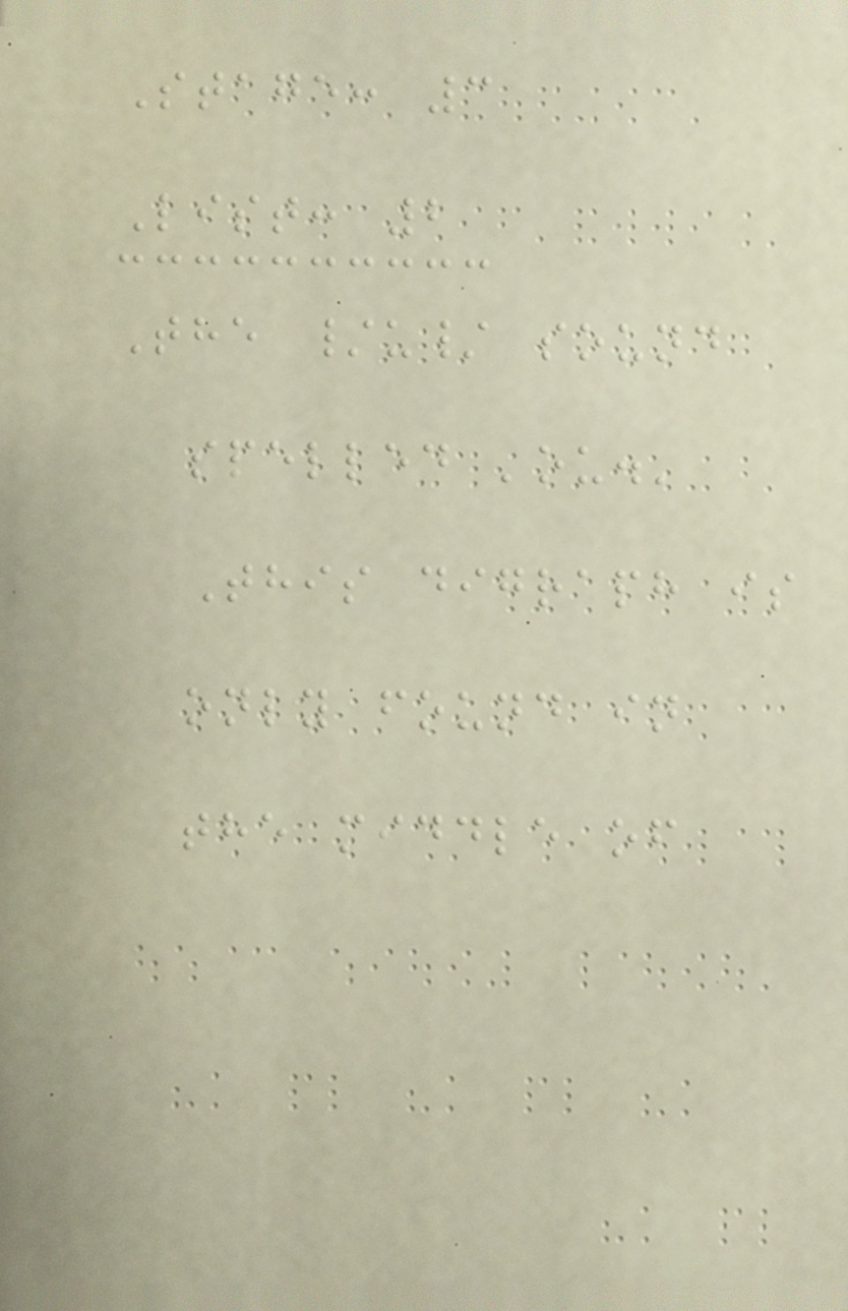Stage: 3
List: 2
The /u/ sound
spelled 'ou.'
This digraph is
only found in
the middle of
